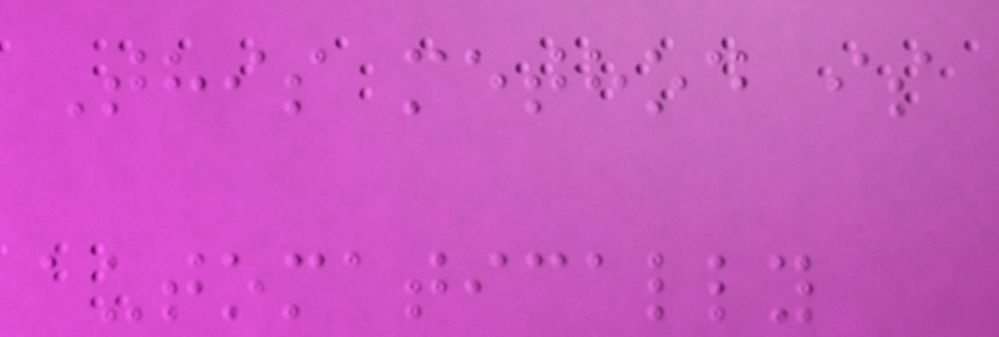This method is
automatically
